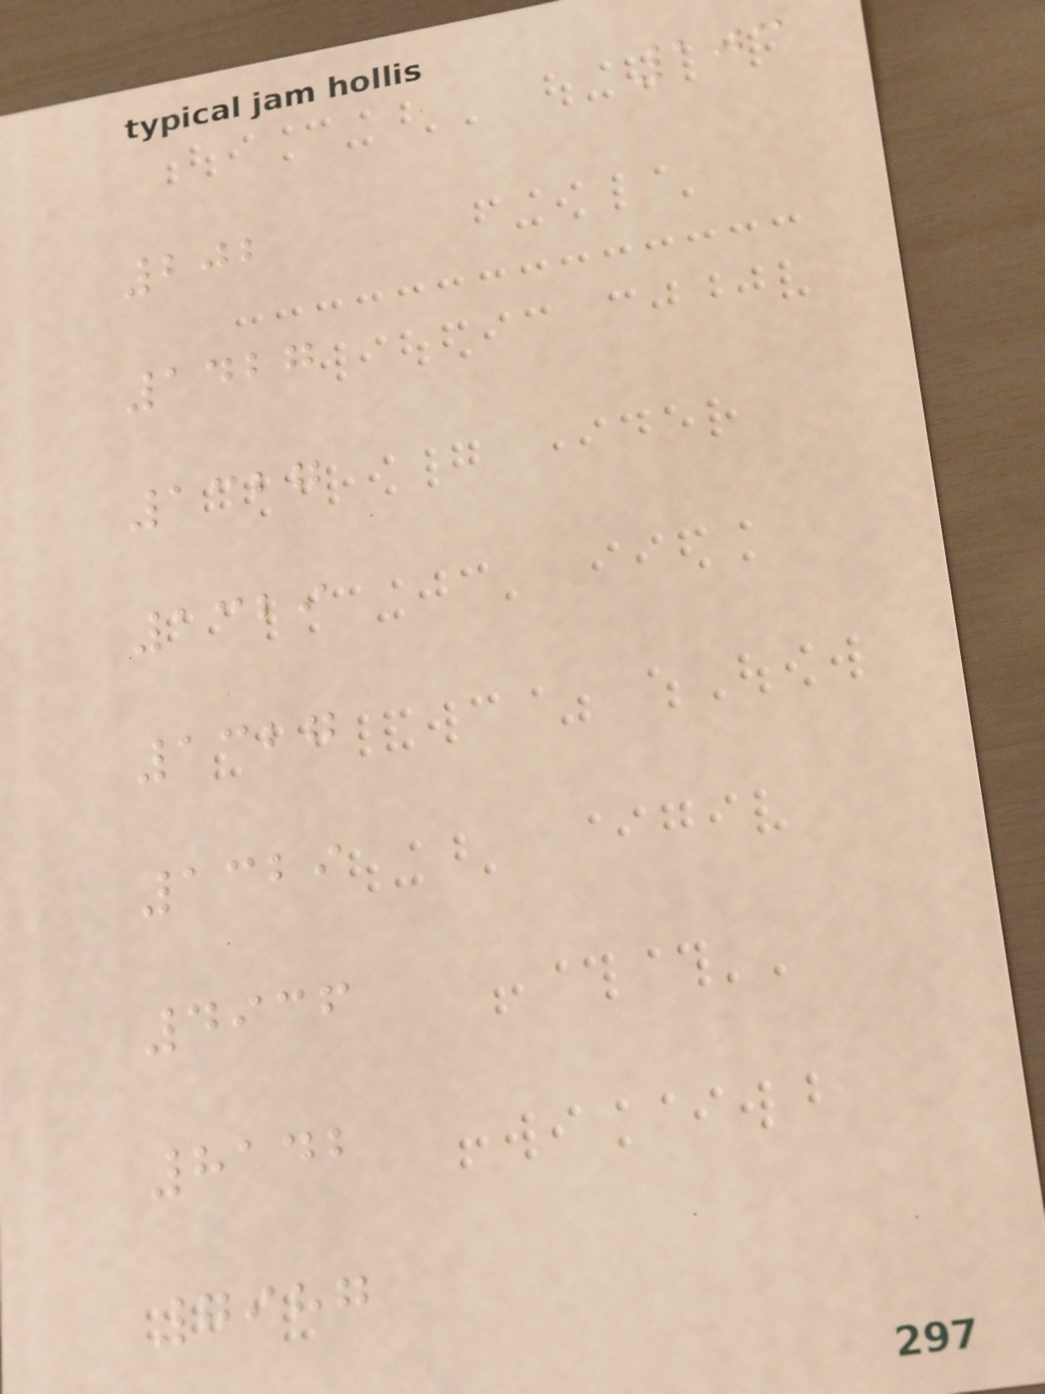103
202
1427
1327
1329
1327
1329
4936
8142
7987
